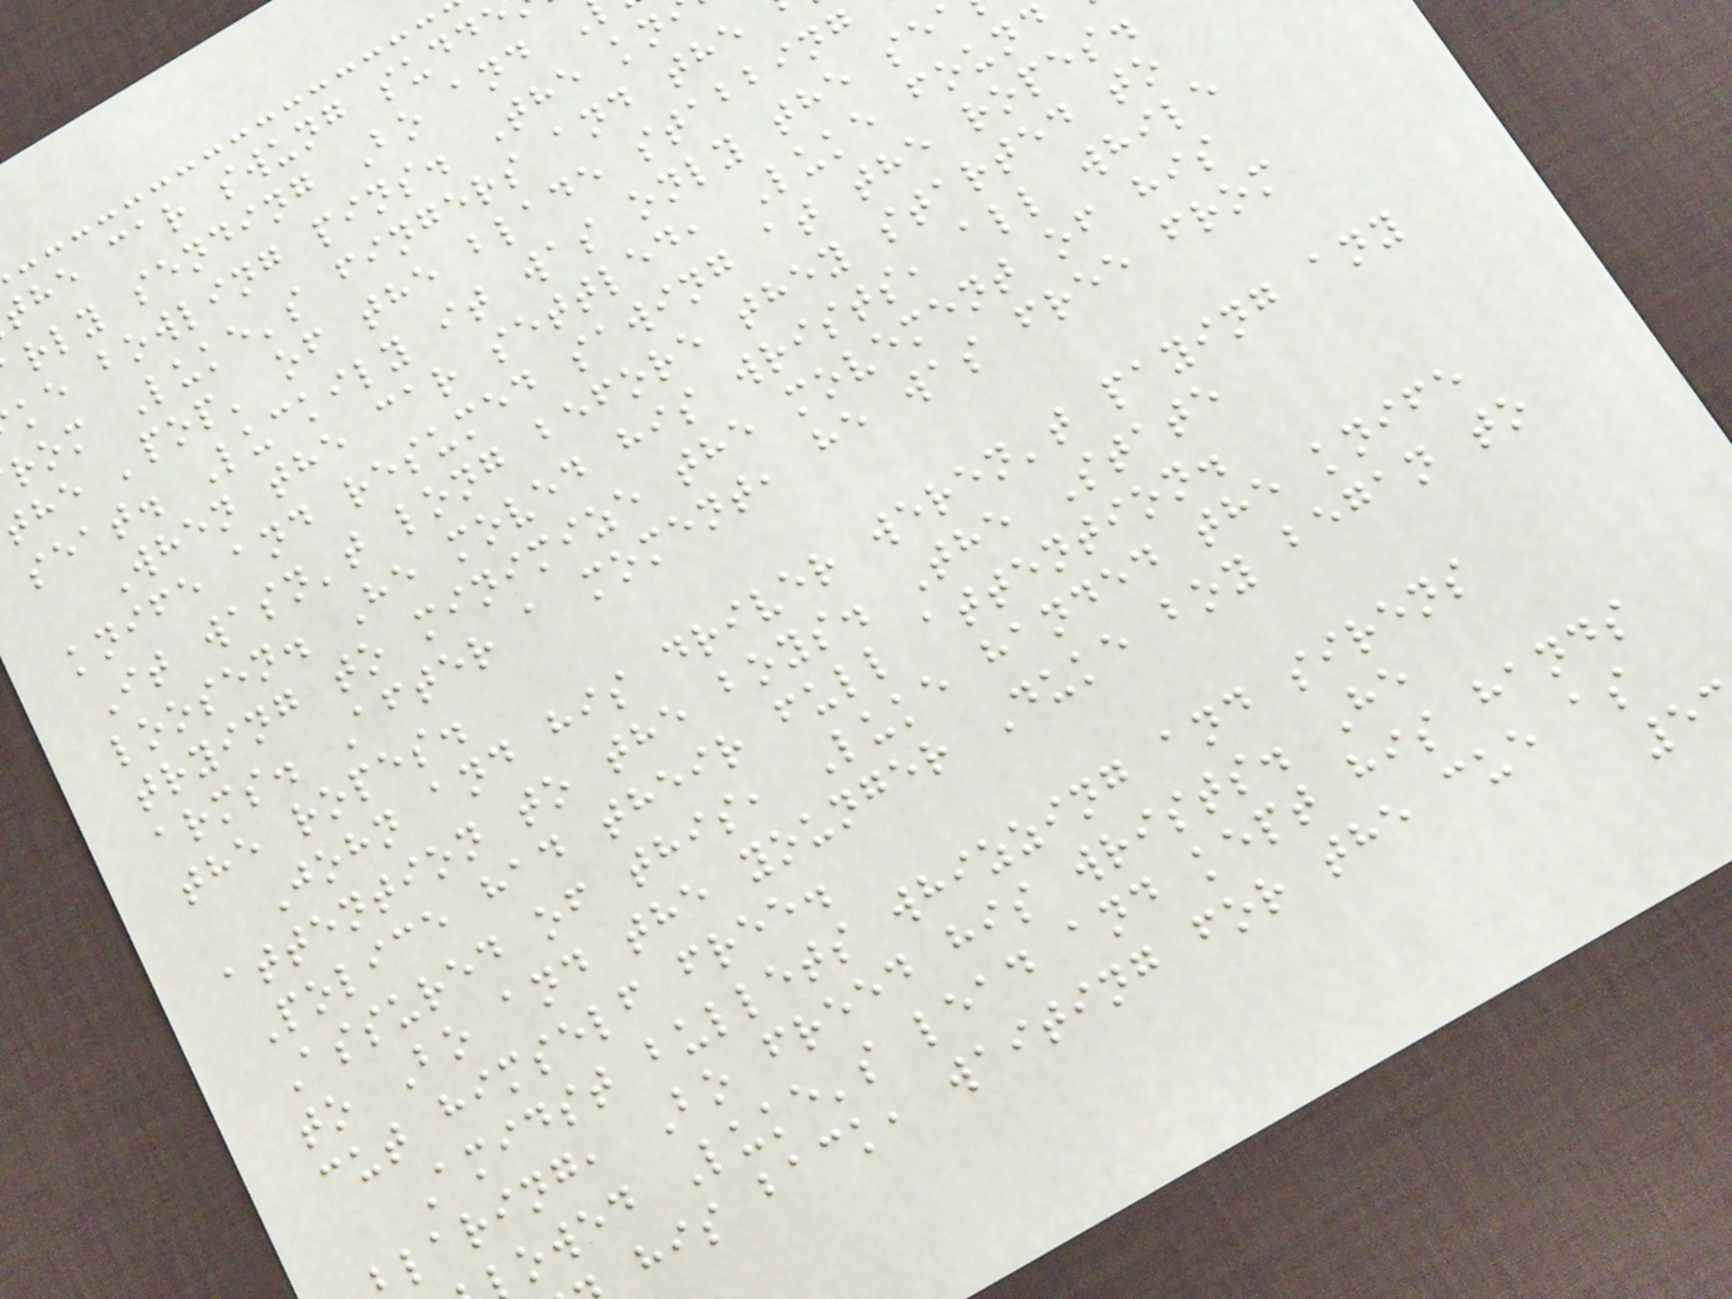the car swung sudde
rly sending Bo and
ke bowling pins. The kn
rom Luke's fingers and the
the 'pop' of the blade stabbing
seat. Luckily it was only the se
When the car settled, Luke found
knife and resumed sawing at the ropes.
It wasn't long before they started to
loosen. He moved his wrists, all while
trying to minimize the movement of his
arms. After a moment, he was free from
the ropes.
John and his driver weren't paying any
attention to the boys. The State
Police had their full attention.
Assured of this, Luke handed the knife
to Bo and the younger Duke boy began to
cut himself free.
Amidst bullets whizzing and sirens
laring, Bo freed his wrists. He
owed Luke's lead and kept his hands
his back, waiting for the cue as
